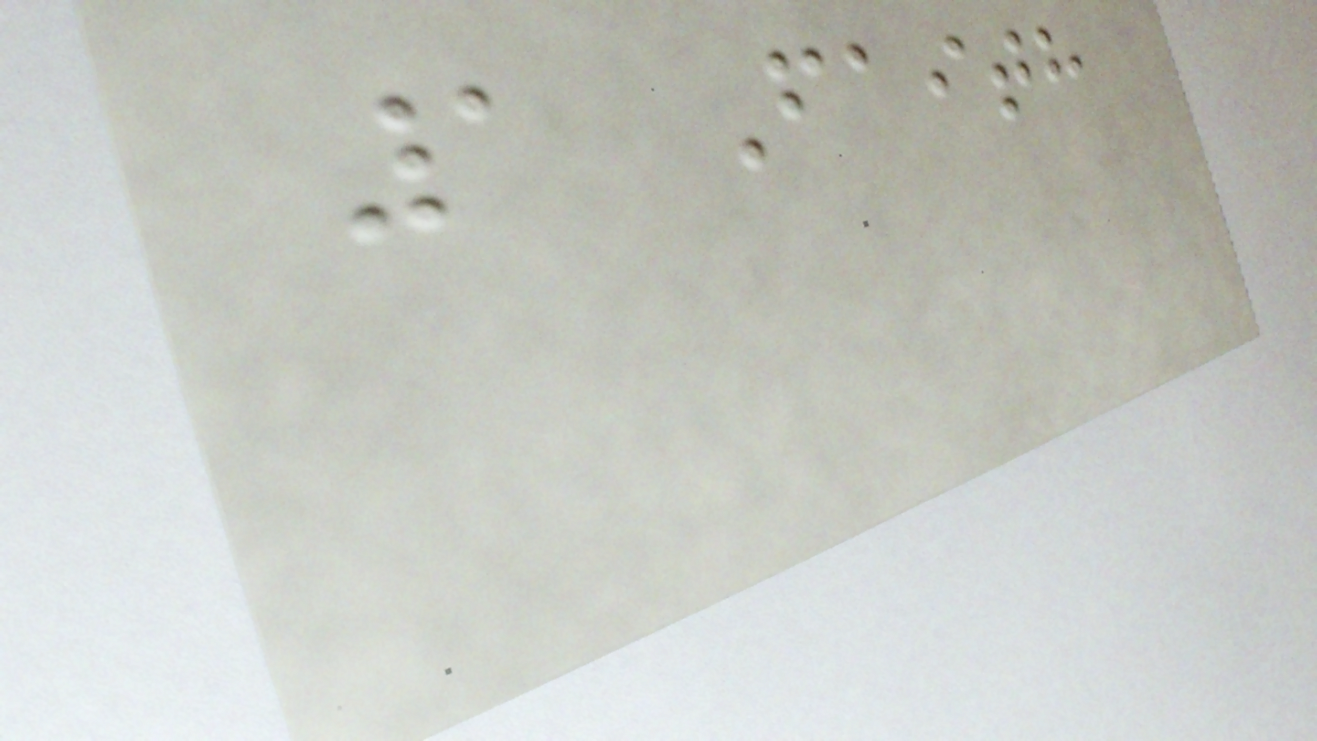1 Faith
